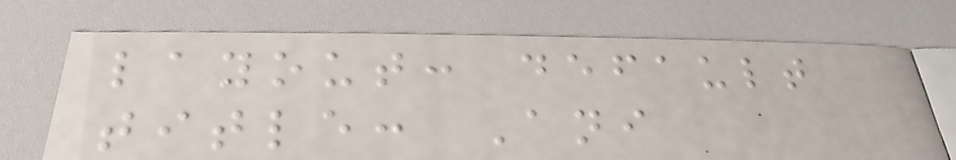layout: default
title: Ani
